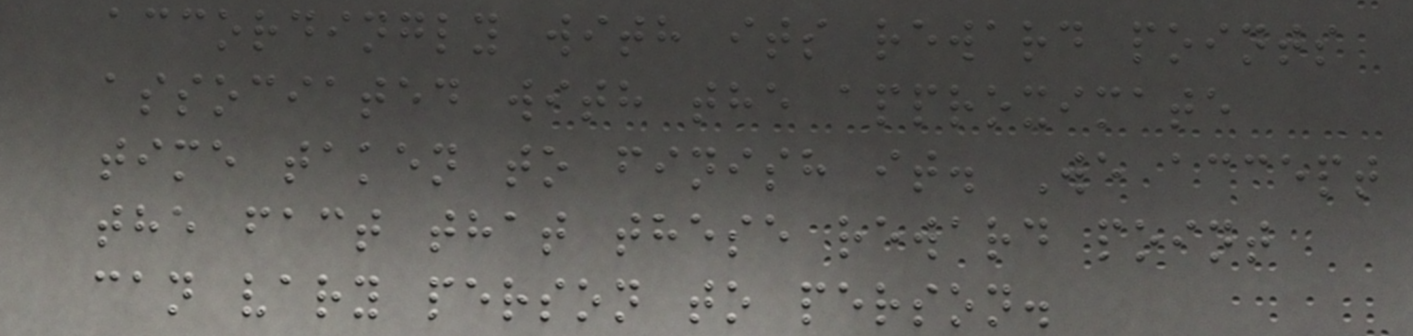accordingly with its reward points
associated with the approximate
time taken to finish it. We accept
the fact that these reward point
can vary person to person.
